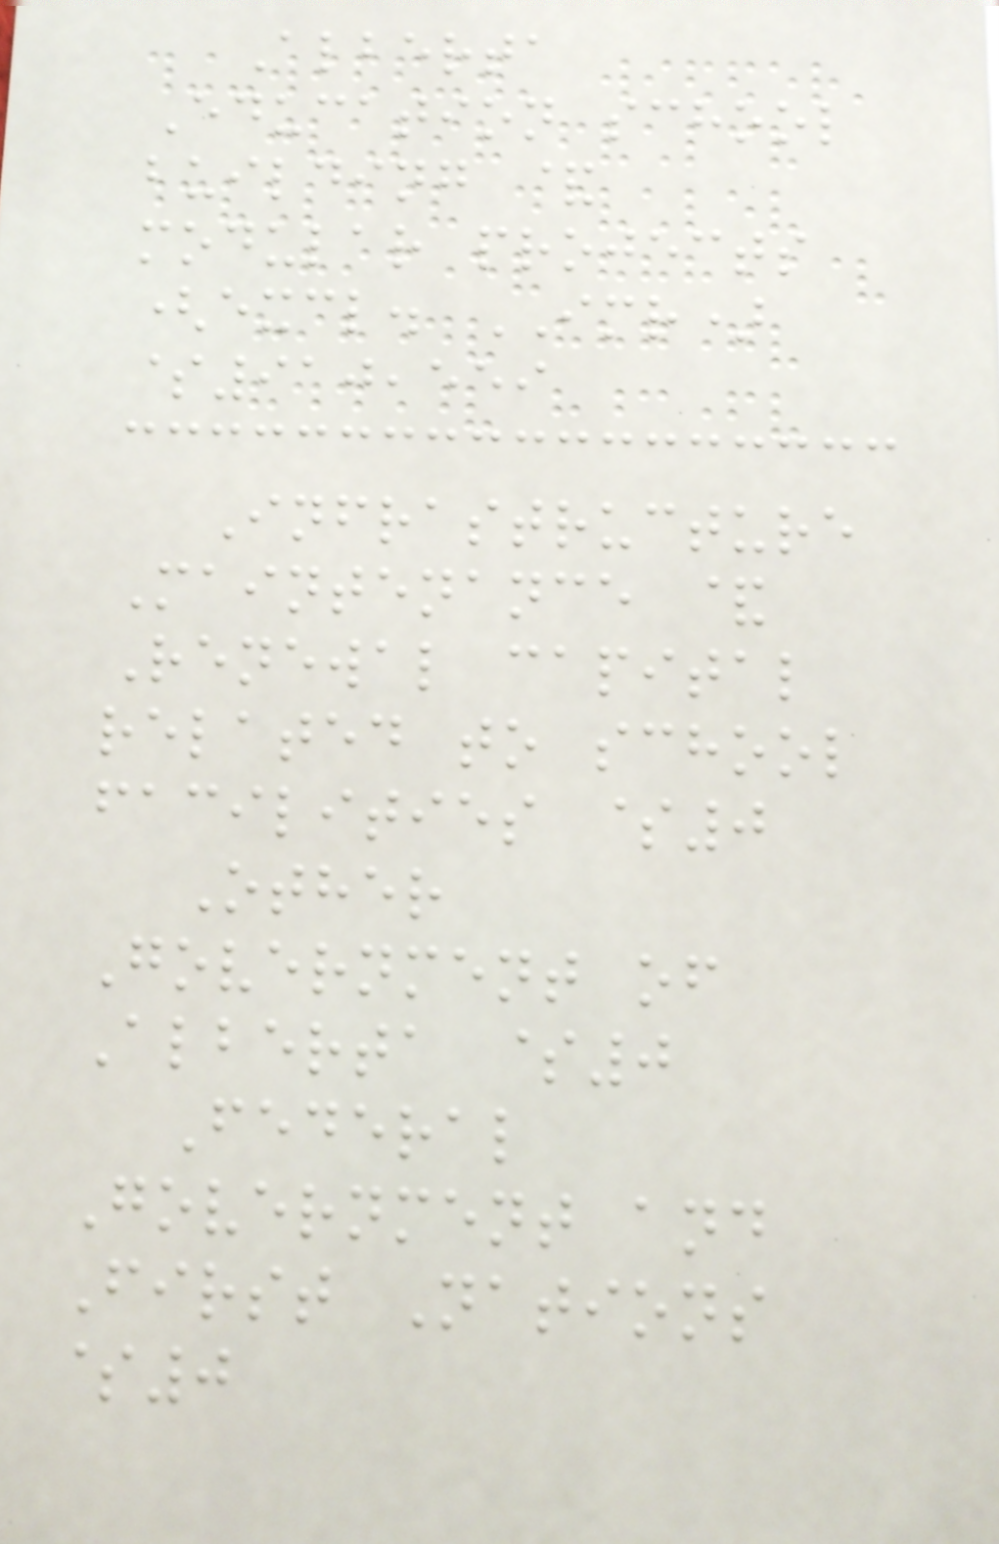Alberta
Education school
building &
modular projects
(excl. IMR)
$910,559
Infrastructure
Maintenance &
Renewal capital
related to school
facilities $0
Other
Government of
Alberta $0
Federal
Government and
First Nations
$0
